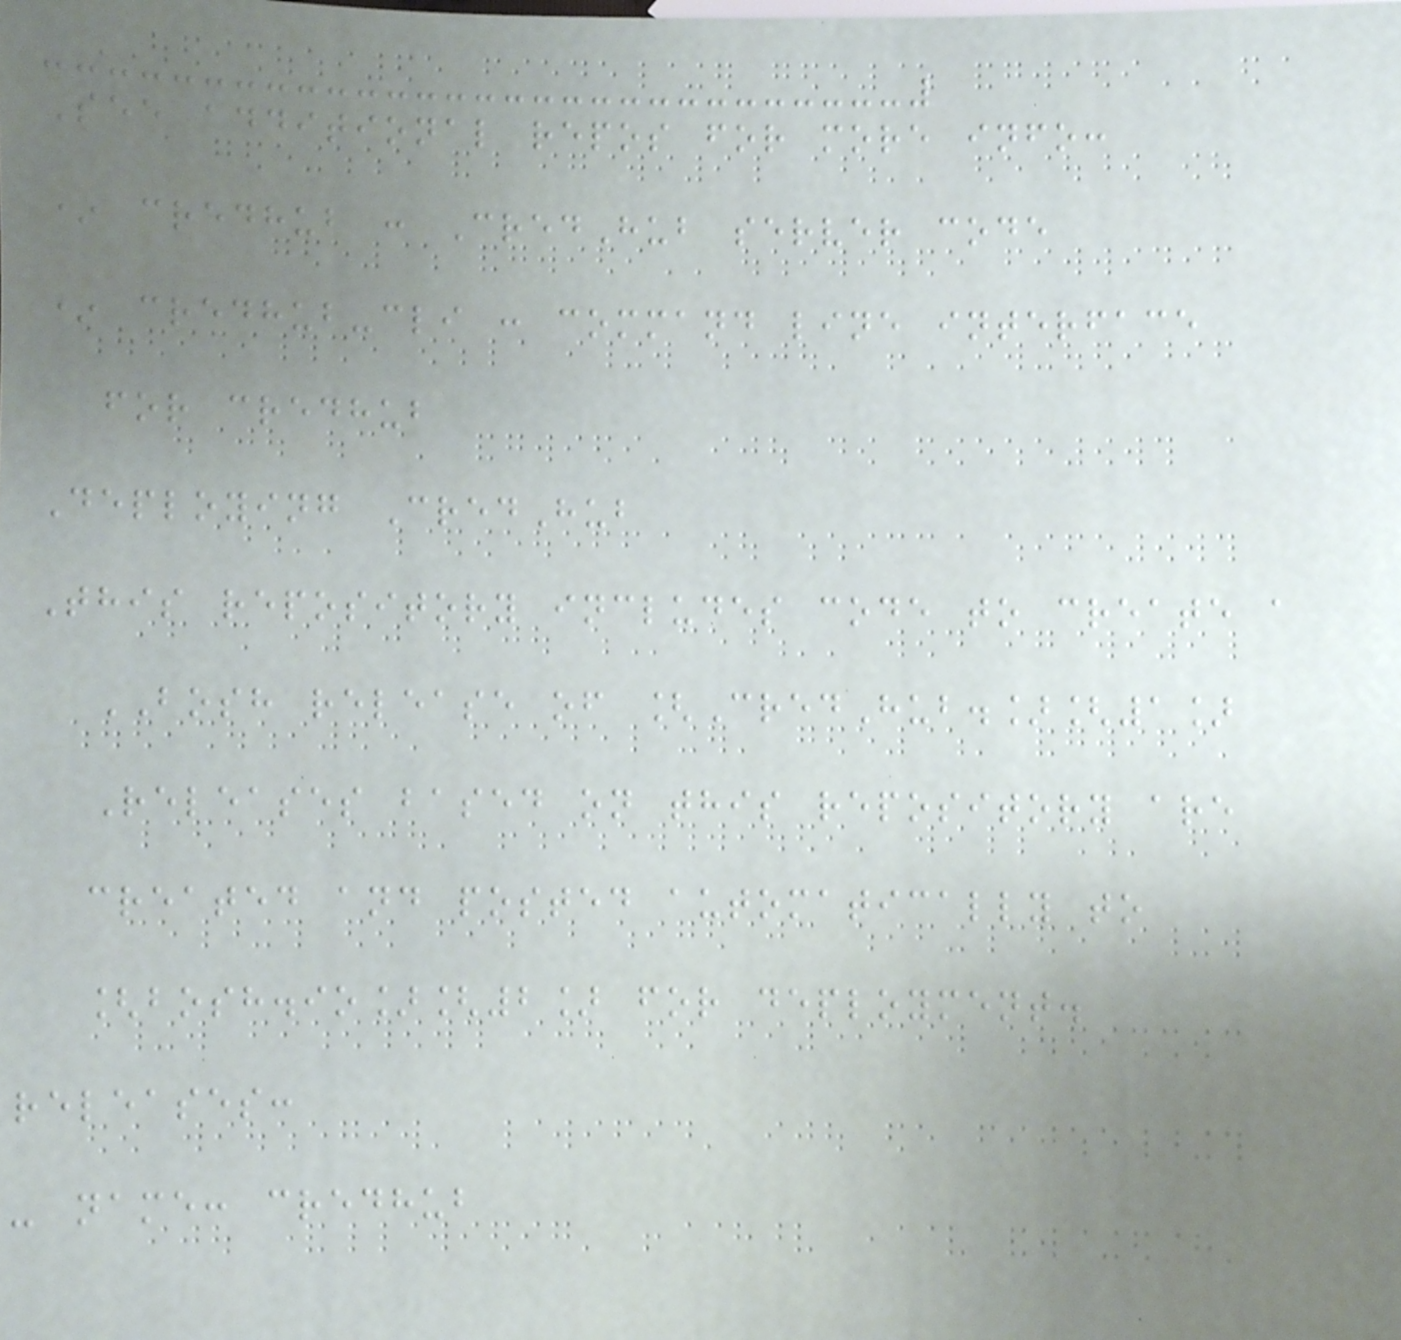See additional repos for more info:
* credhub : CredHub server code
* credhub-cli : command line interface
for credhub
Deploying CredHub
This repository includes code to create a
BOSH release of [CredHub.][1]
Releases based on this repository are
created and posted automatically to
[bosh.io][2] for deployment.
releases:
- name: credhub
